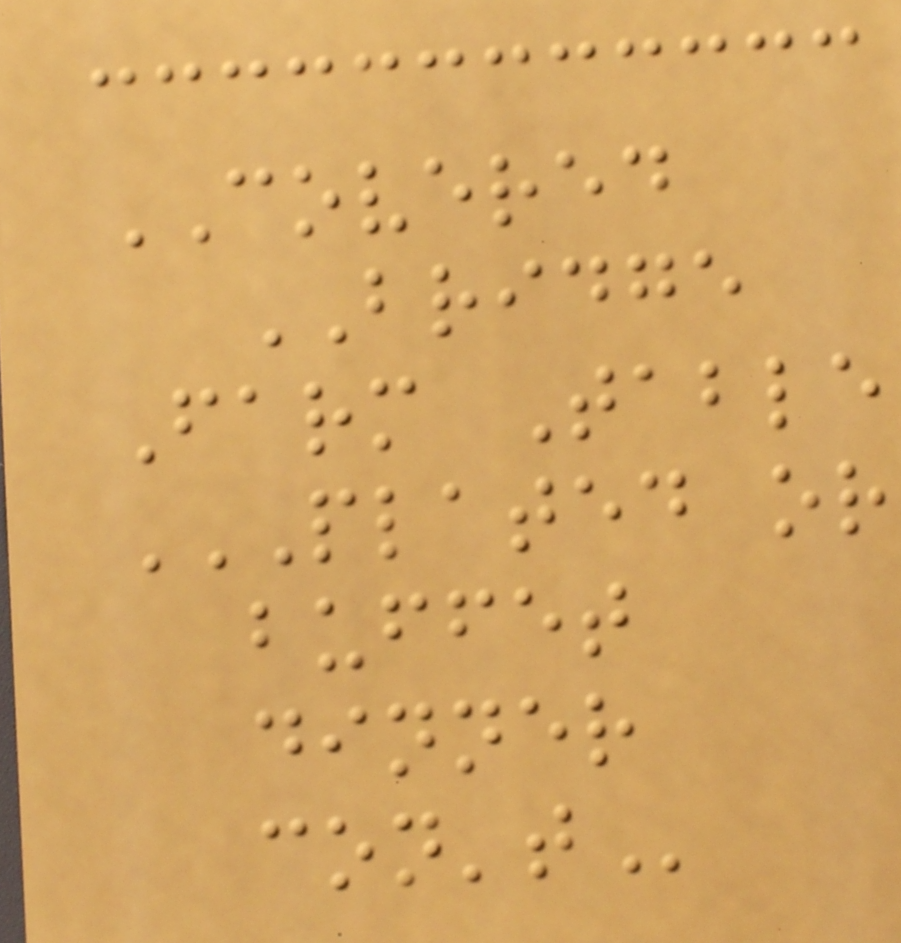COVERED
BRIDGE
Farm Table
PLATED OR
BUFFET
DINNER
CON'T
